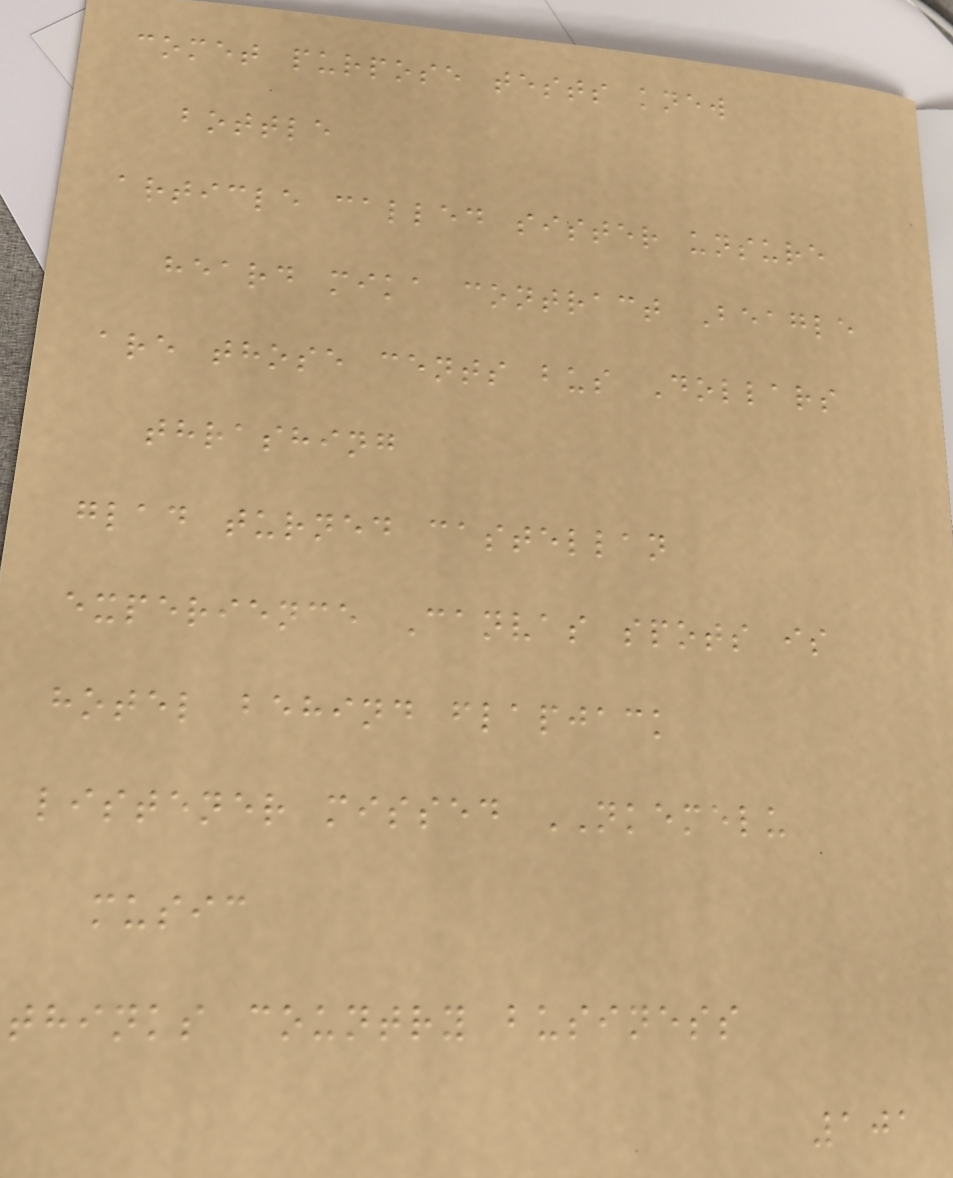comet purpose tests knew
bottle
article called sister unsure
heard mika contract Beagle
are those cents bus Dollars
thrashing
glad turned castellan
experience Canvas spots is
hotel behind flapjack
listener missed NKEMELU
music
thinks country business
101
